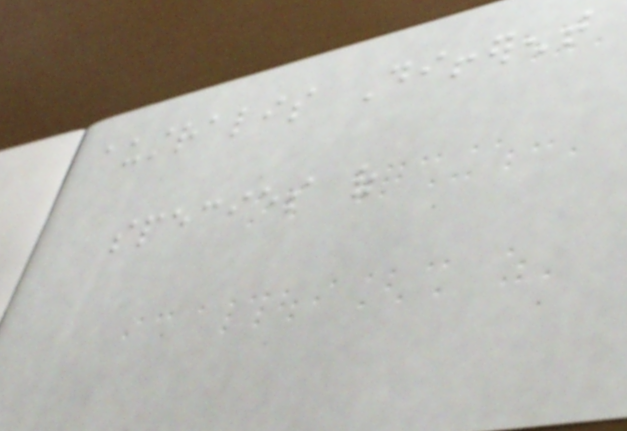australis Different
species of
